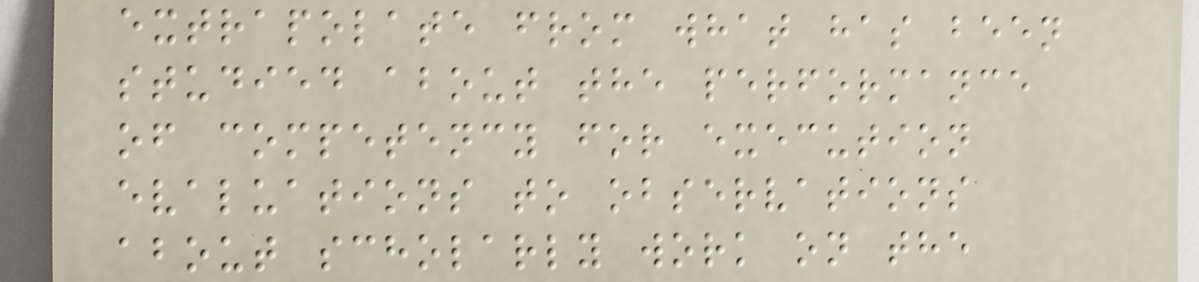extrapolate from what has been
studied about the performance
of competency for execution
evaluations to observations
about scholarly work on the
